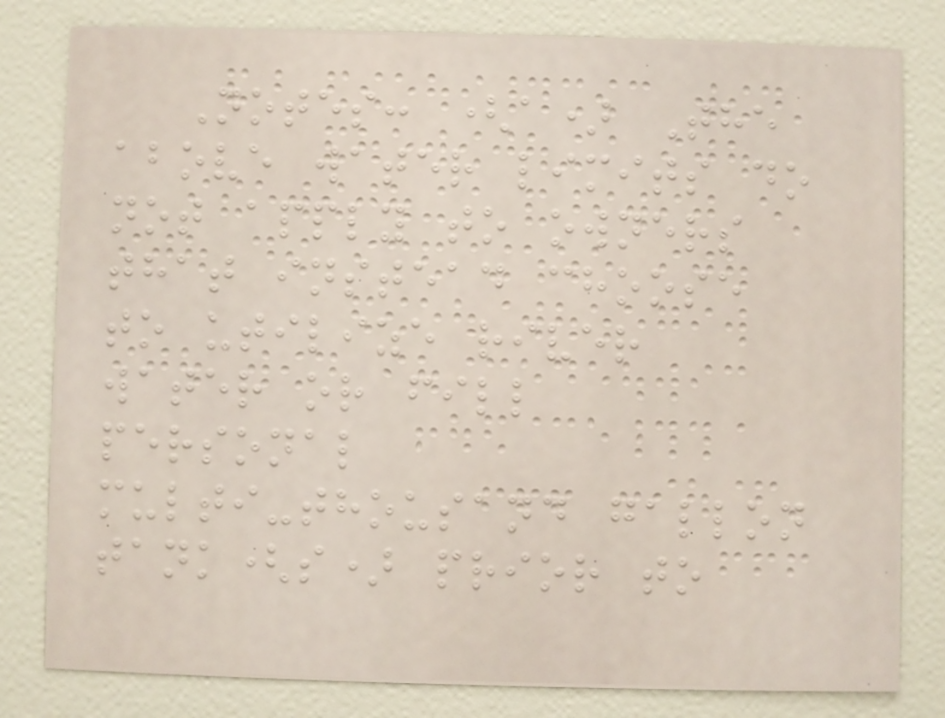Notes: (a) The
above water limits do
not apply to owners
that instead choose
to utilize river
water or fill
personal
multi-thousand gallon
tank(s) prior to
